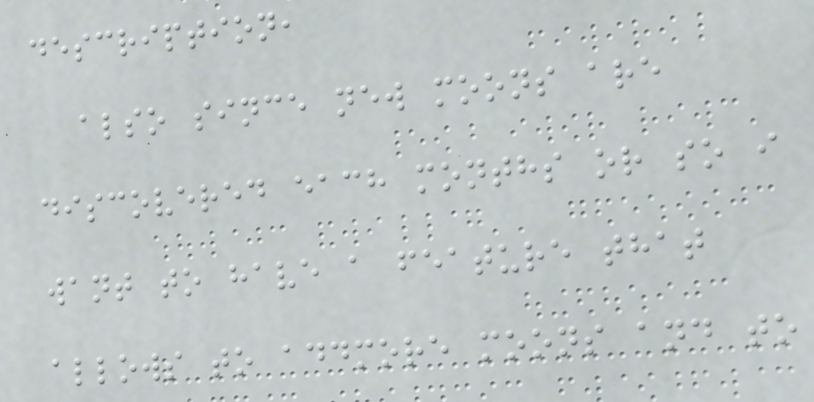description,
also since new moons are
discovered each months or so i
want to have a feature that
allows to addmore moons and to
